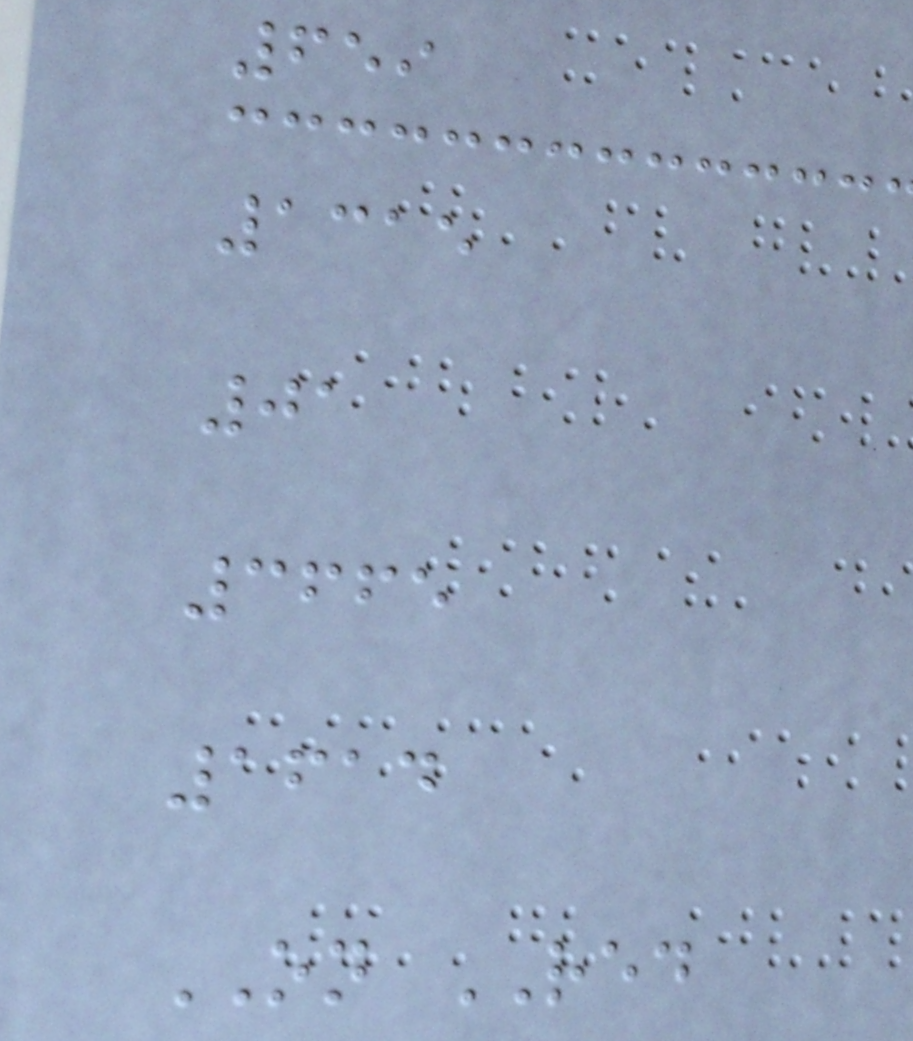659
1315
01
3665
1614
ON RED
